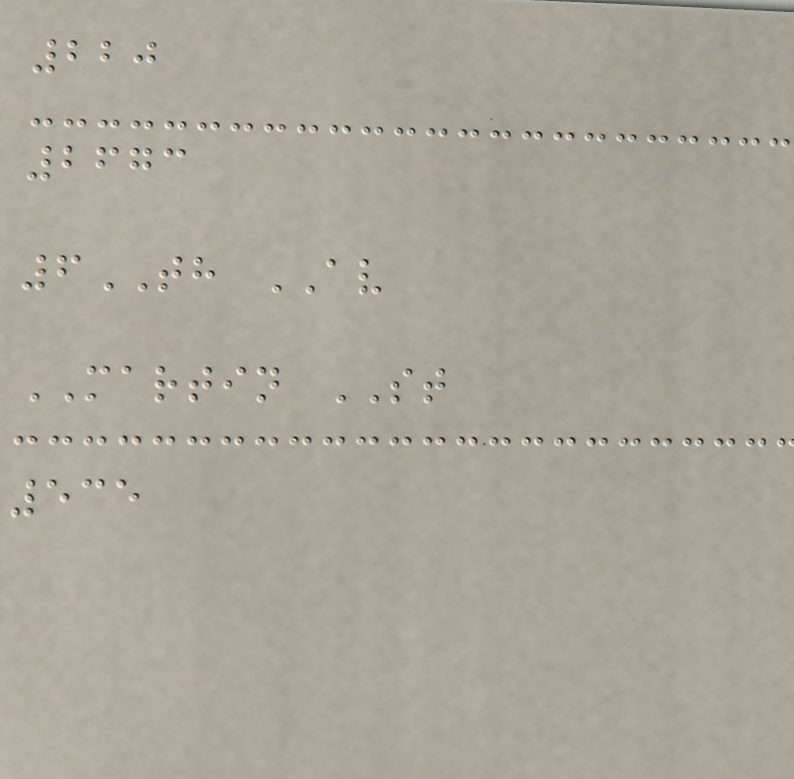220
2673
6TH AV
MARTIN ST
535
